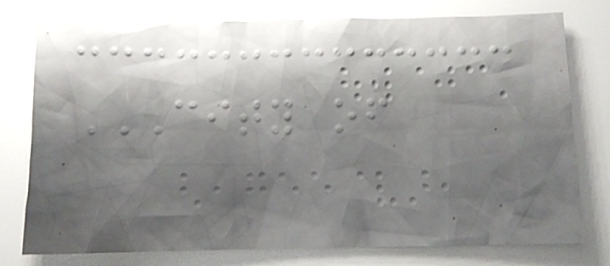CITY OF
